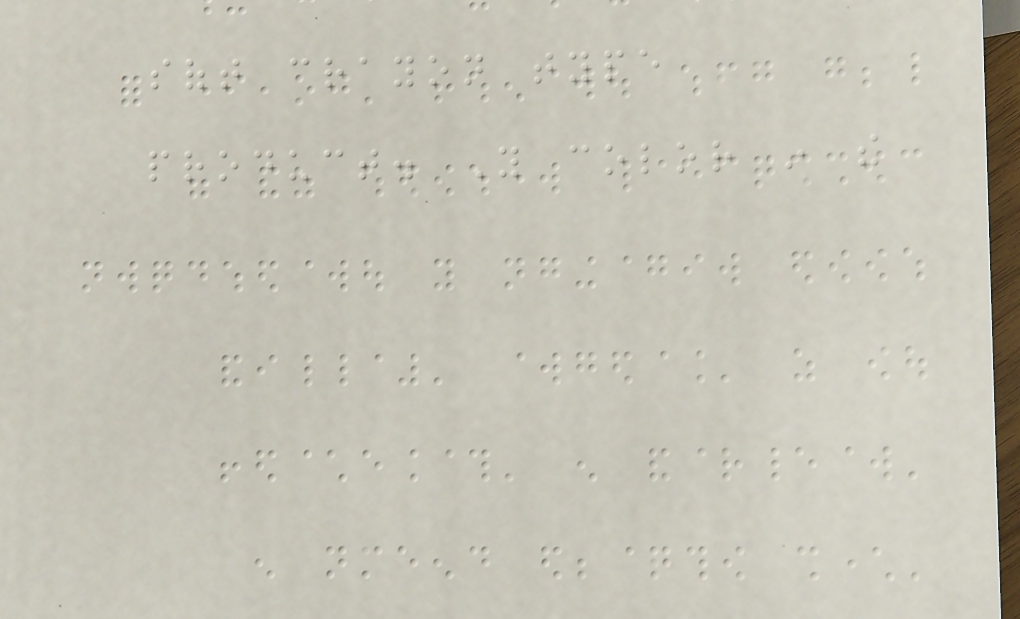soft crayon type
product. You color in the
